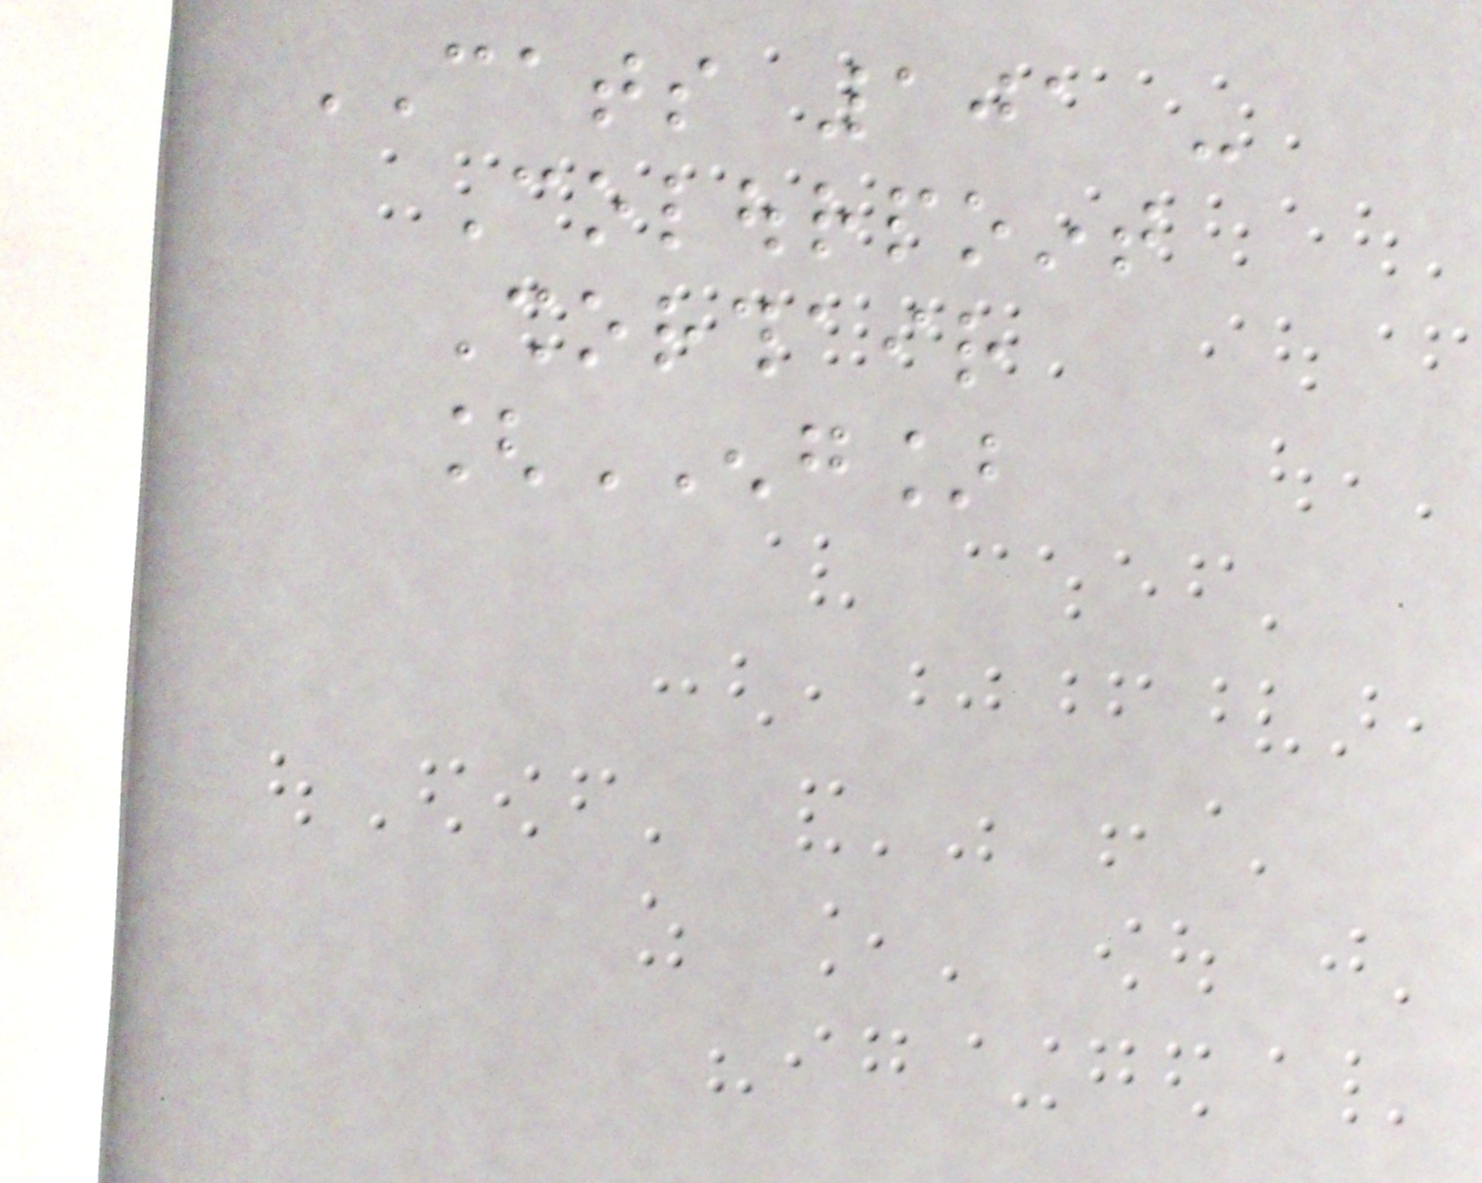CATS 101 -
Colourpoint
Shorthair
[ENG]
